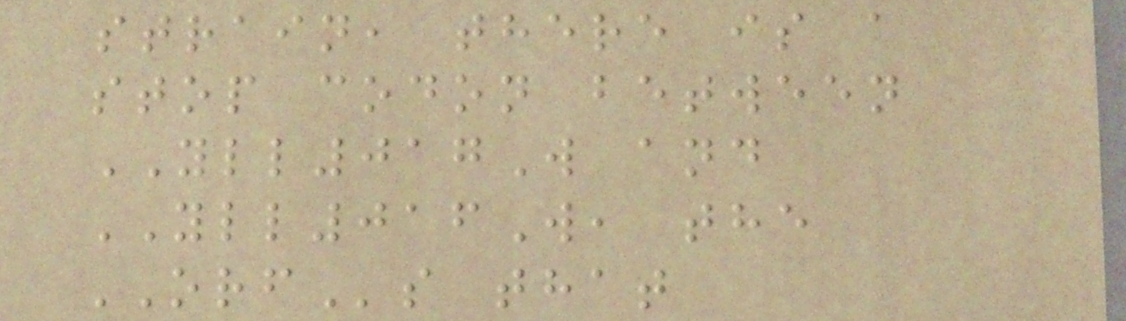strain, there is a
stop codon between
YLL017W and
YLL016W, the
ORFs that
